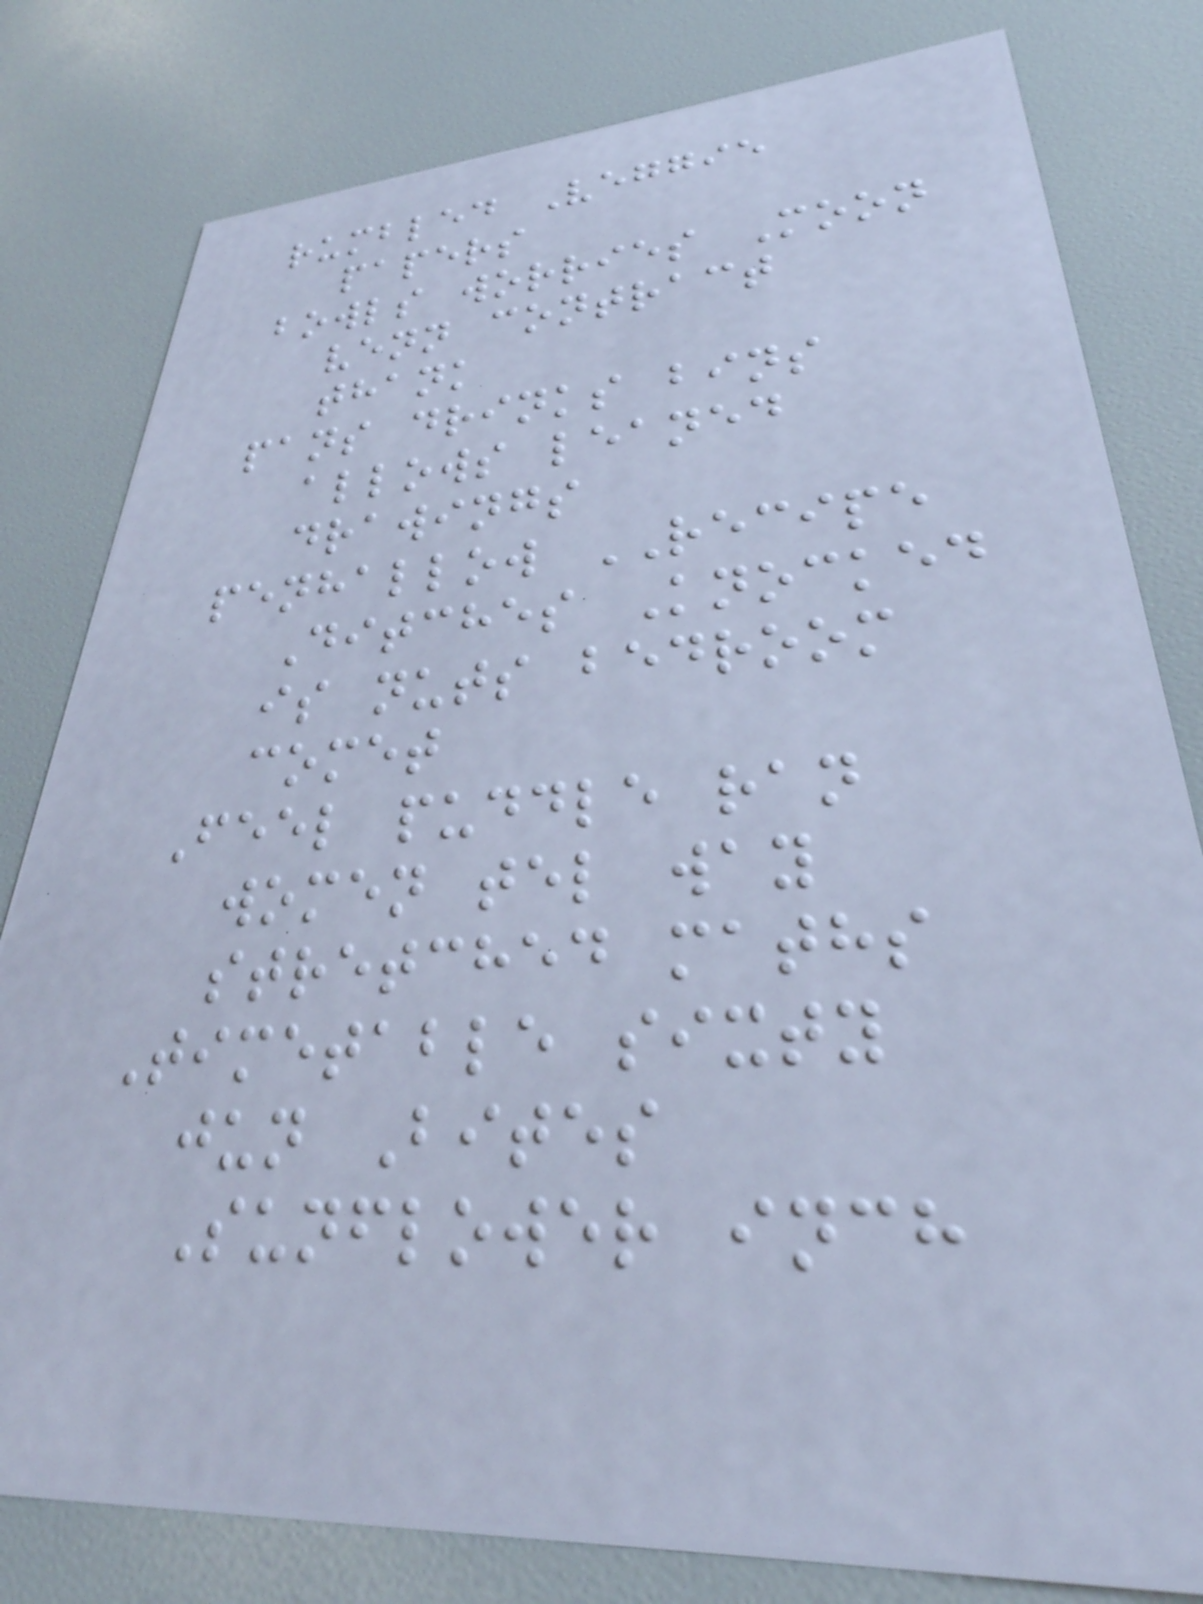rumbled Veggie
papers
bowls worries Moon
venn contract
thank
pans drinks bins
allows leaned
drawings
penhallow RECIPE
Ditches Knocked
is nuts bedroom
comet
Feel puddle ran
women tel way
stretched maths
Timetable sixty
jun Bites
Sunflower inch
